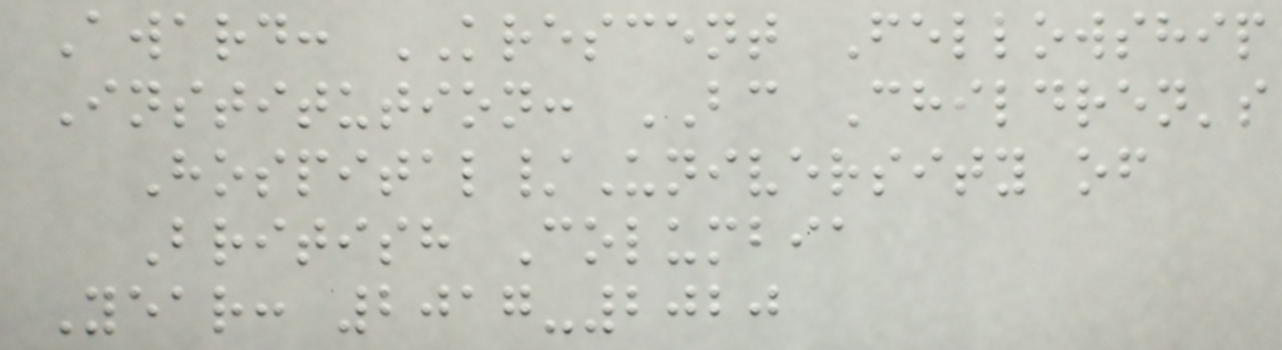Award: KRESCENT Fellowship
Institution: BC Children's
Hospital/University of
British Columbia
Year: 2017-2020
